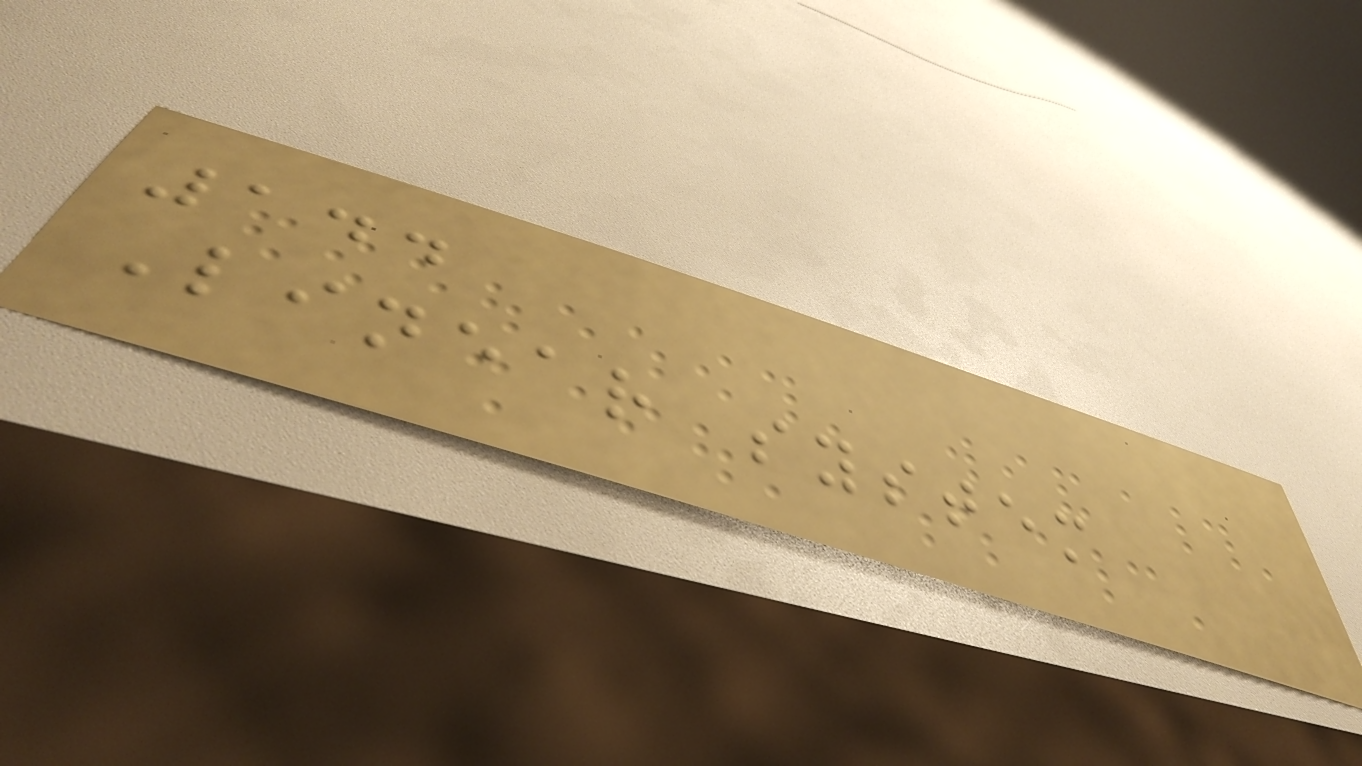144
Linear system
